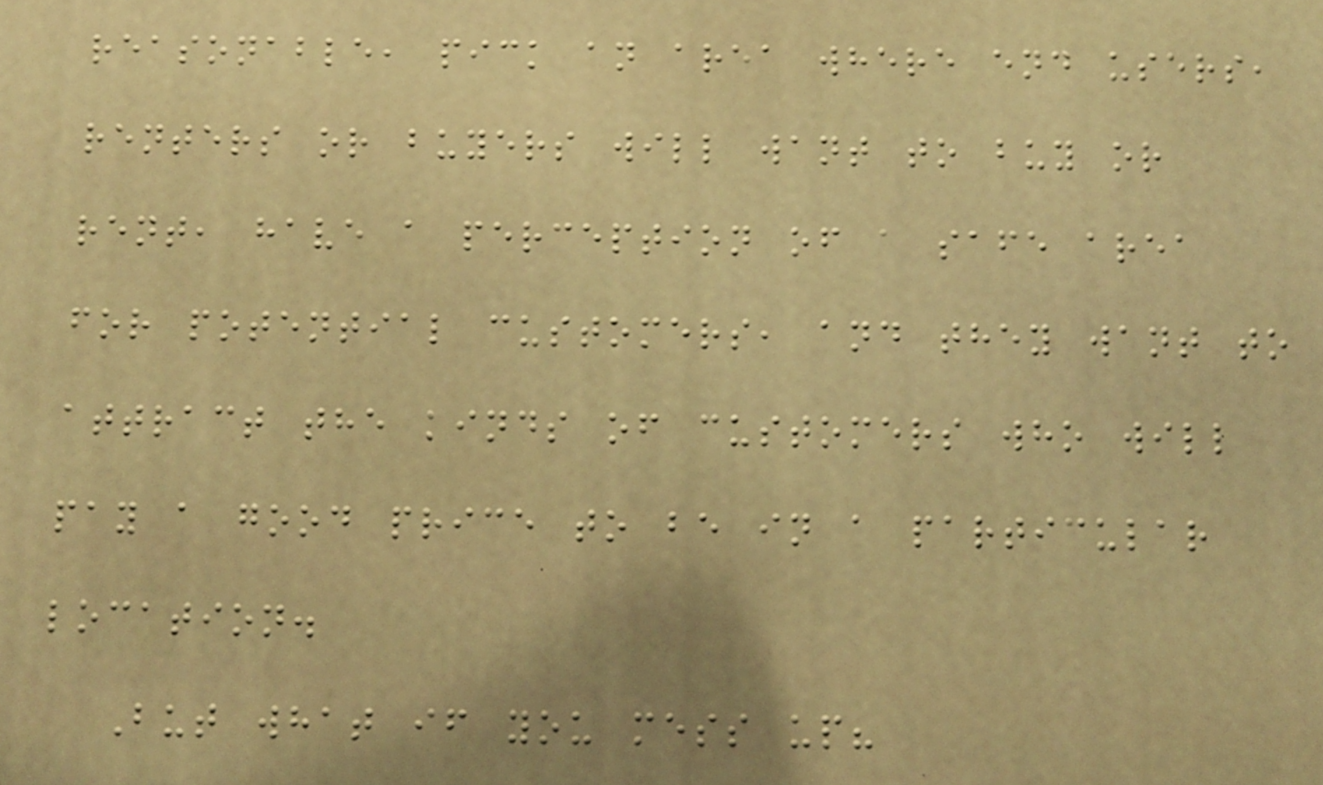reasonable, pick an area where end users,
renters or buyers will want to buy or
rent, have a perception of a safe area
for potential customers, and they want to
attract the kinds of customers who will
pay a good price to be in a particular
location.
But what if you mess up?
